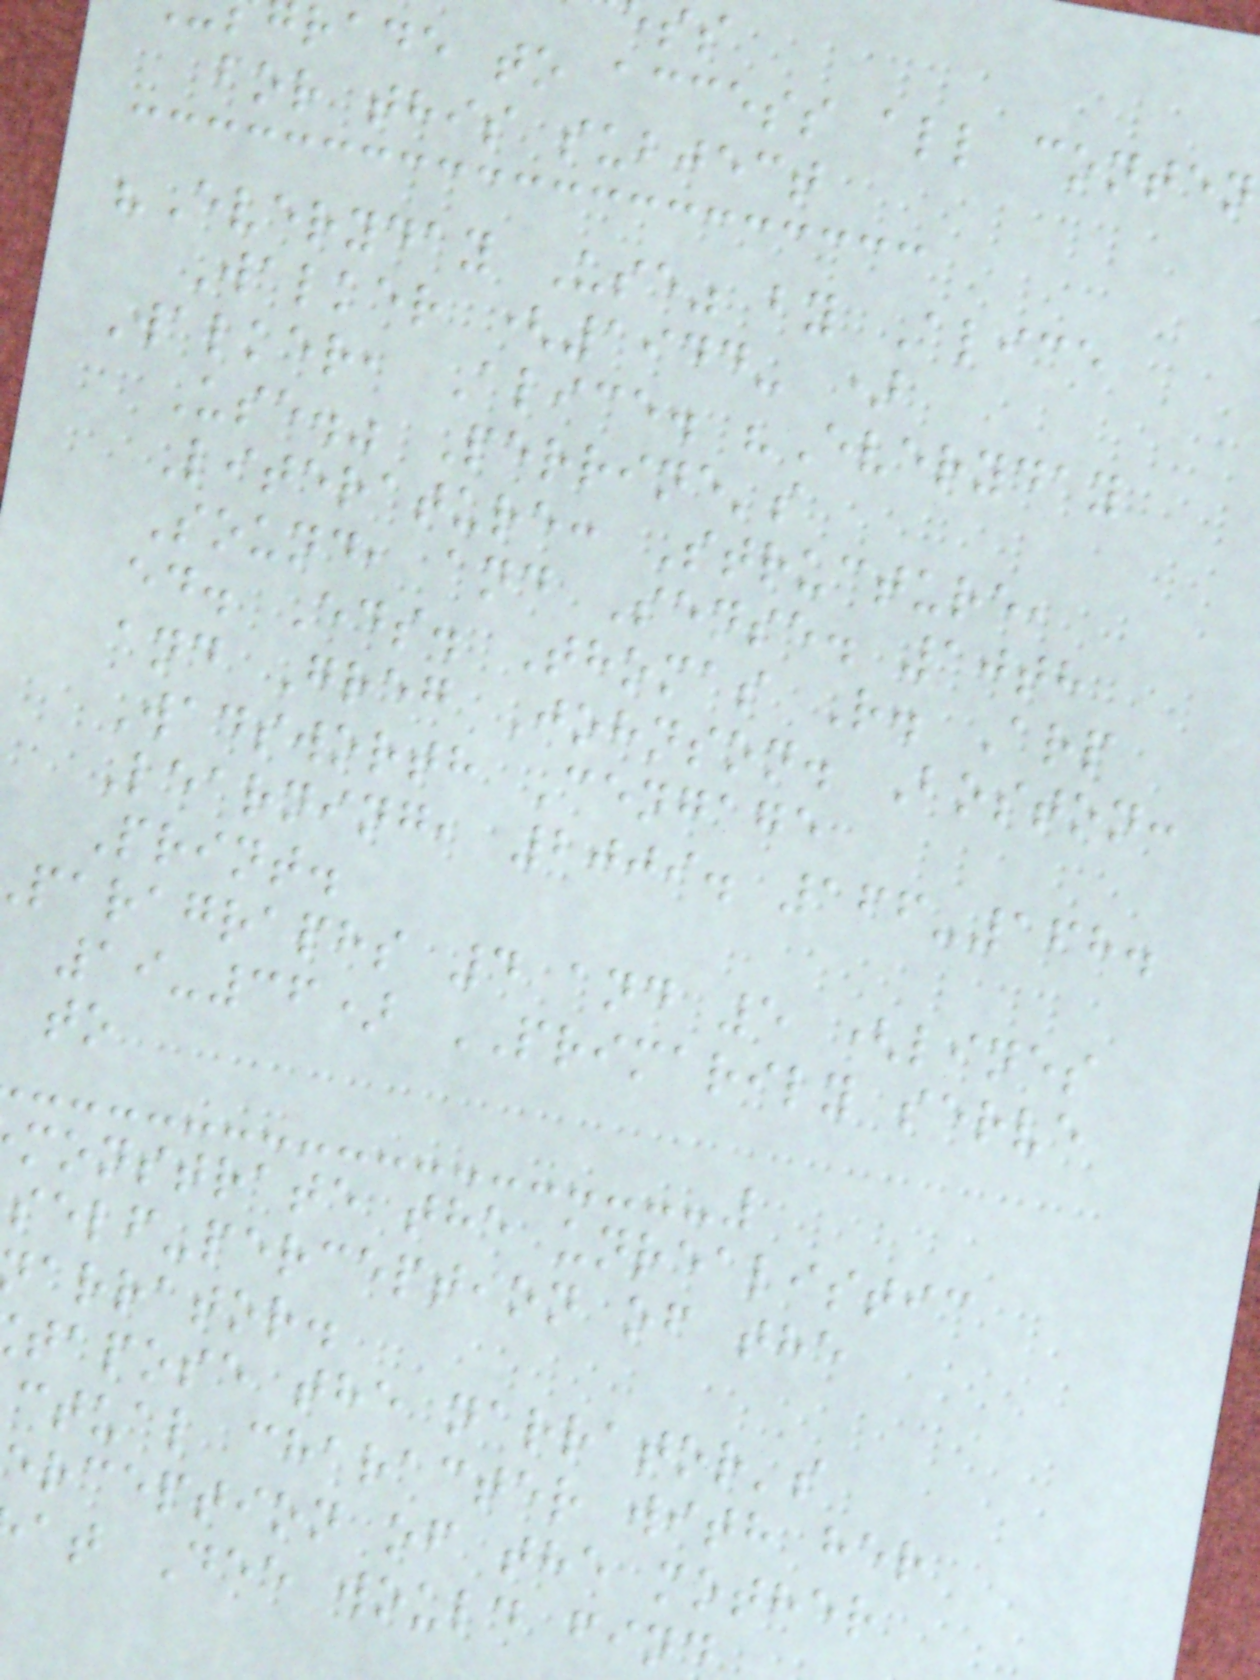rade to access all conten
for this subject
"Everyday Use" by Alice
Walker (1944- )
Walker, Alice. "Everyday
Use." Perrine's
Literature: Structure,
Sound, and Sense. 10th
ed. Eds. Thomas R. Arp
and Greg Johnson. Boston:
Wadsworth Cengage
Learning, 2009. 166-168.
Print.
paragraphs 4 and 5 (lines
19-36) PRIMARILY serve
to
monstrate the unrealistic
self-perception of the
arrator.
tapose the narrator's
ctual character with her
erception of the mother
at Dee would find
